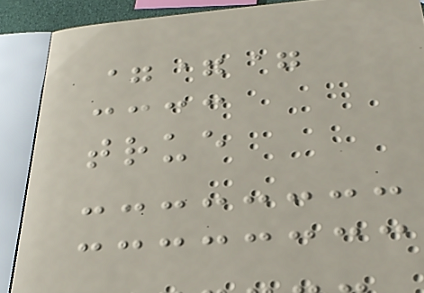===
true
